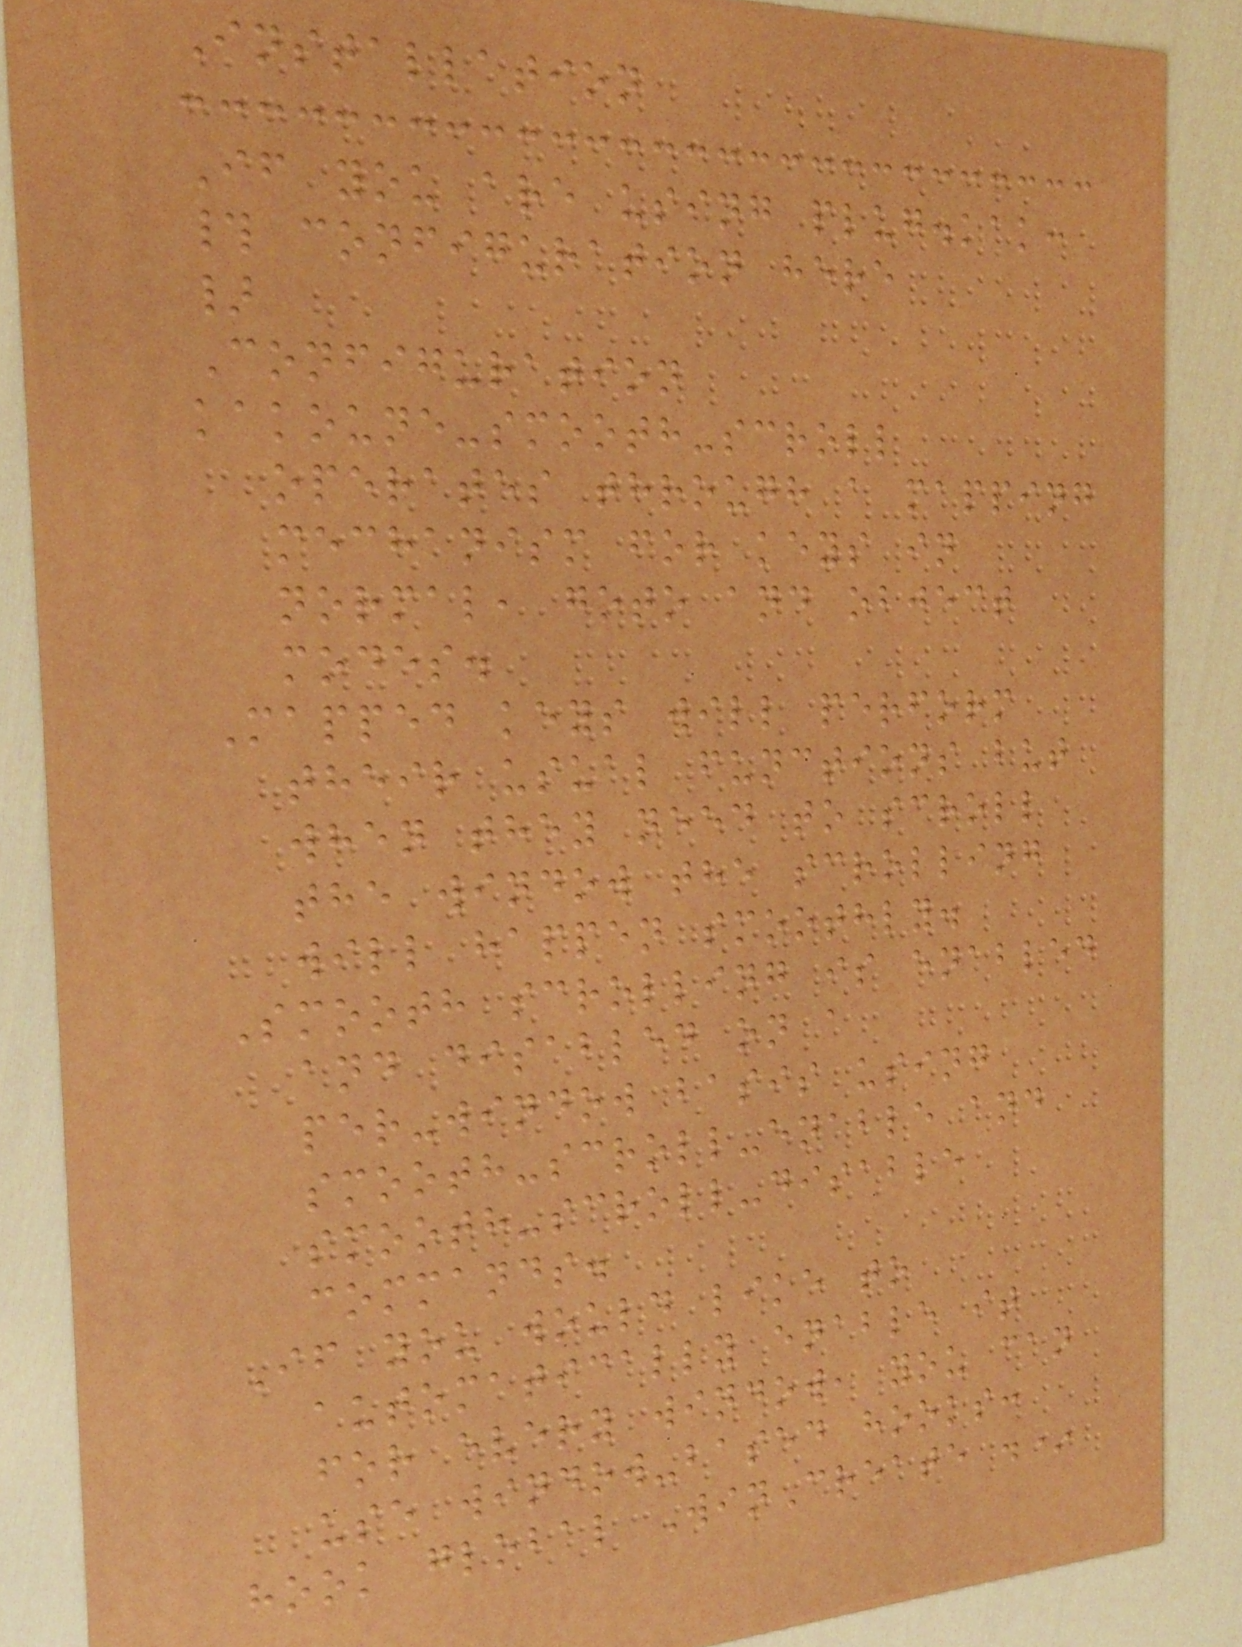Installation
If you are using plug.kak:
# configuration here
}
Configuration
kakoune-smooth-scroll
operates through a mapping
mechanism for keys in
normal, goto and object
modes.
Mapped keys will perform
their usual functions but
when they need to scroll
the window the scrolling
will happen smoothly.
Smooth scrolling is enabled
and disabled on a
per-window basis using
smooth-scroll-enable and
smooth-scroll-disable
commands.
If you would like to
automatically enable it
for every window, you can
use window-based hooks:
hook global WinCreate .*
